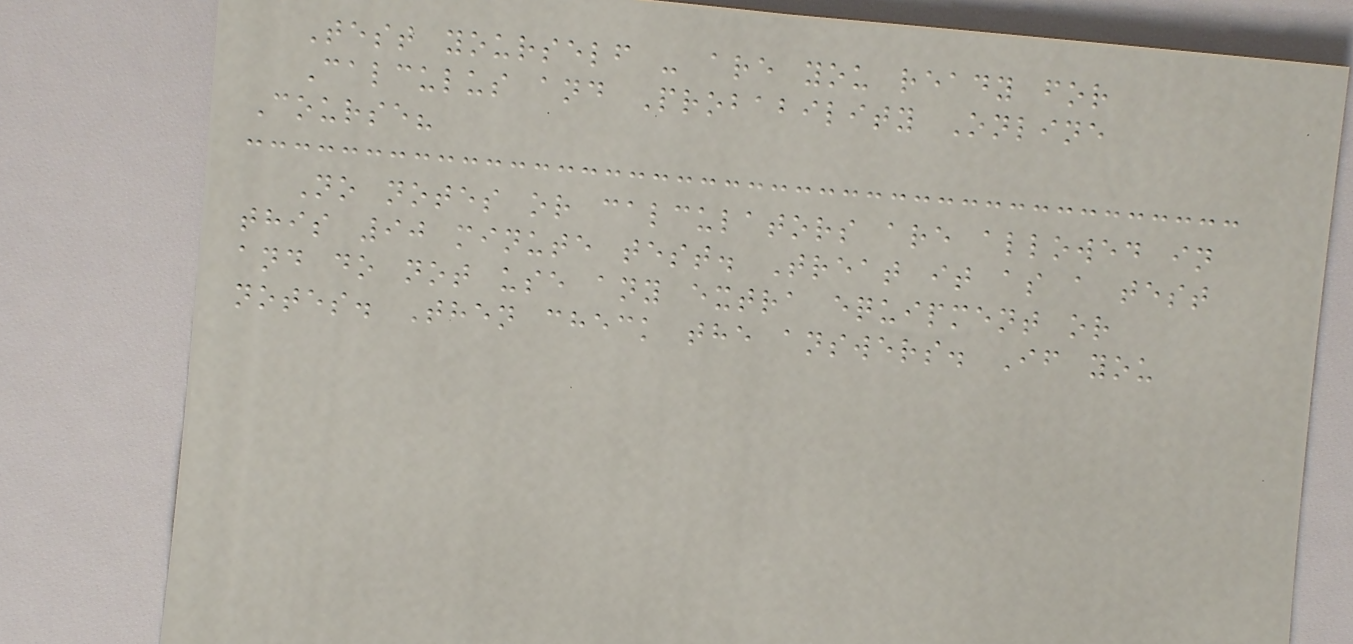Test yourself - are you ready for
Calculus and Probability Online
Course?
No notes or calculators are allowed in
this 90 minute test. Treat it as a test
and do not use any extra equipment or
notes. Then check the answers. If you
